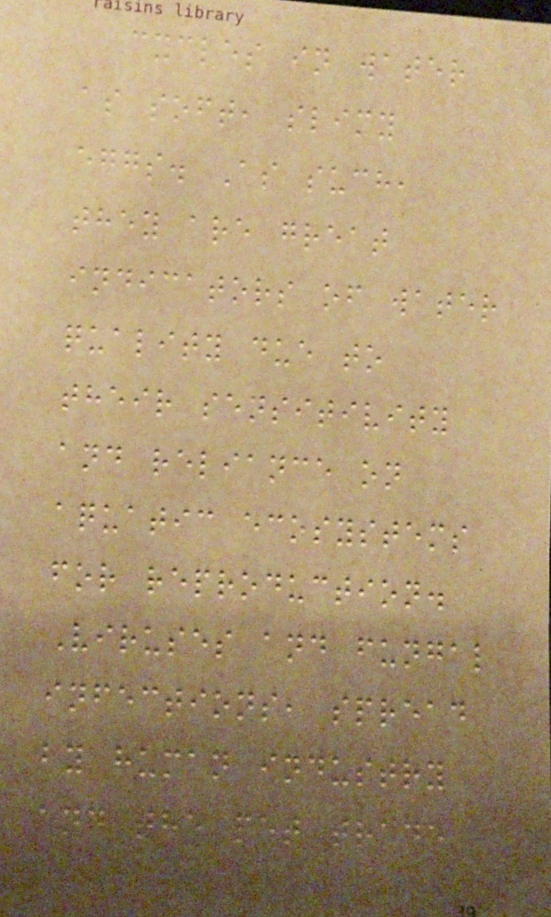cycles in water
as soft, slimy
eggs. As such,
they are great
indicators of water
quality due to
their sensitivity
and reliance on
aquatic ecosystems
for reproduction.
Viruses and fungal
infections, spread
by human industry
and the pet trade
